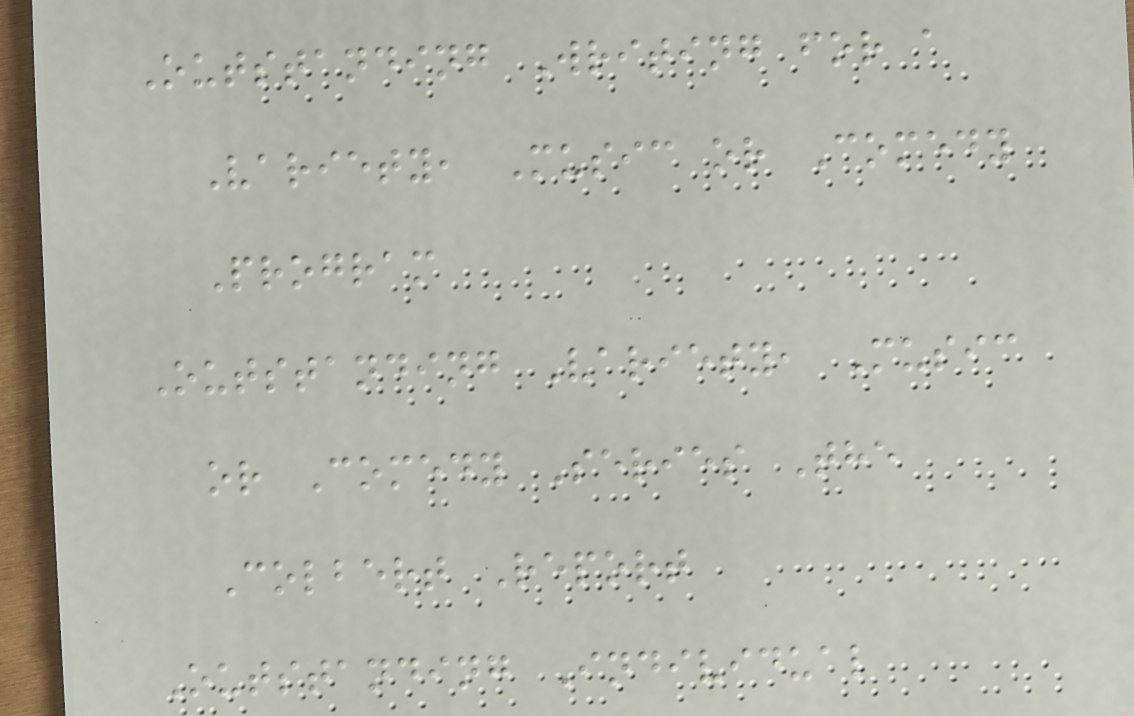Outstanding Writing for a
Variety, Music or Comedy
Program
Outstanding Variety, Music
or Comedy Series The
Colbert Report
Outstanding Individual
